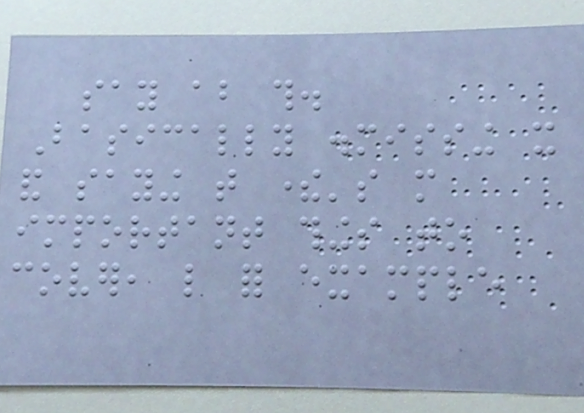say about this.
Basically dismissing it
and saying that there's more
important things to
cover, like for example
